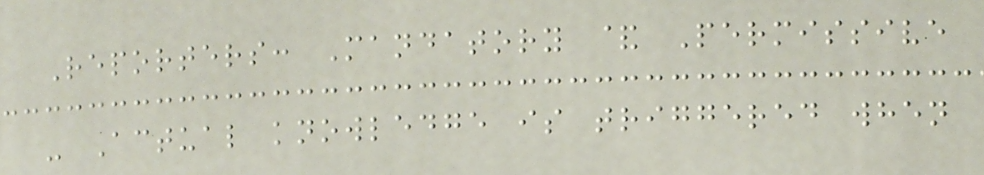Reporters: Mandatory & Permissive
- Actual knowledge is triggered when
